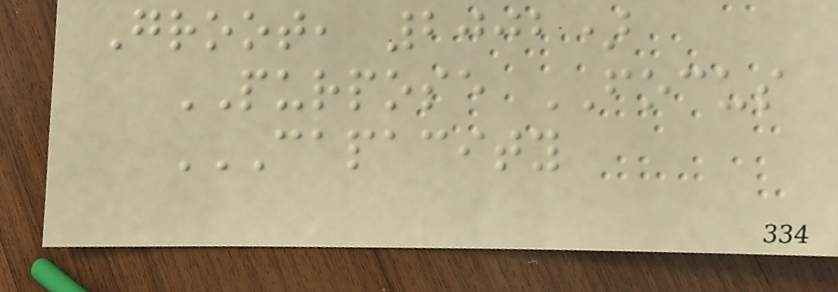Groot, 2002)
PURPOSE FOCUS
CAPACITY
